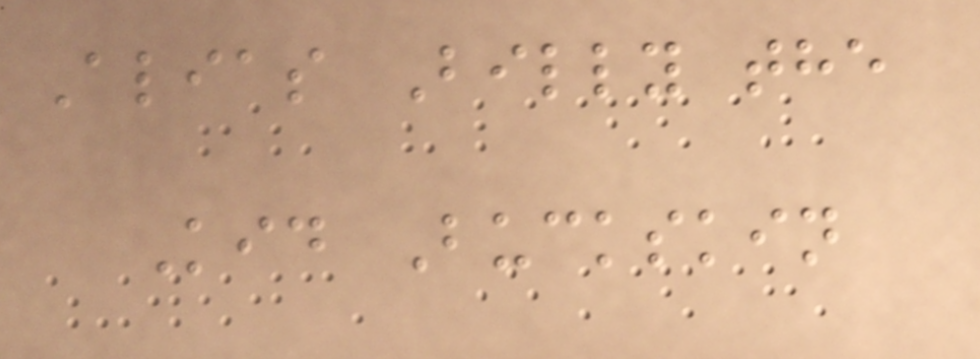Alias Billy the
Kid Buckskin
